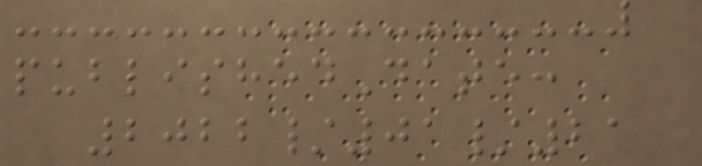publishedDate:
2022/01/21
